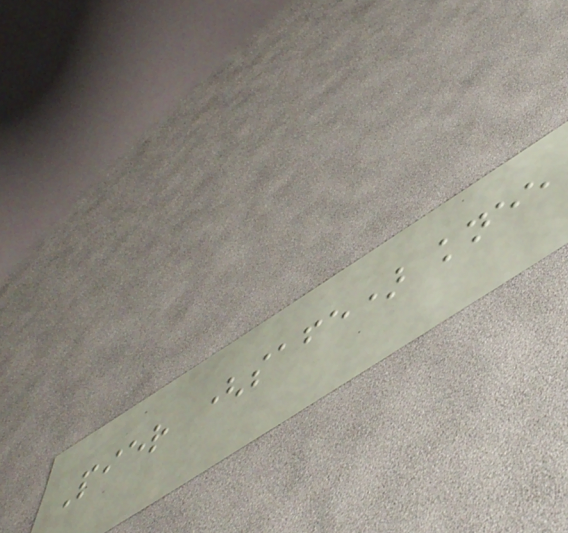Pier (safe) knee
